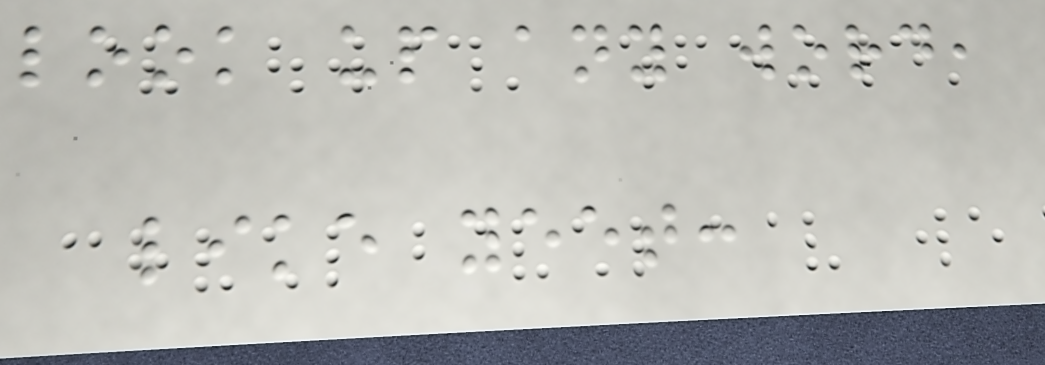look up any word,
like yeet:
